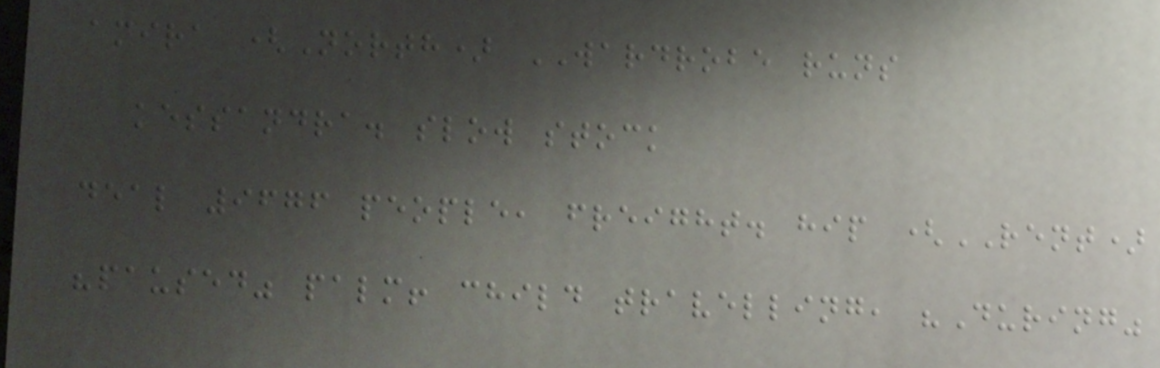amira (North) WARDROBE runs
kessandra. slow stock
deal 9676 people, freight. hip (RENT)
"paused" palm! child travelling, "During"
